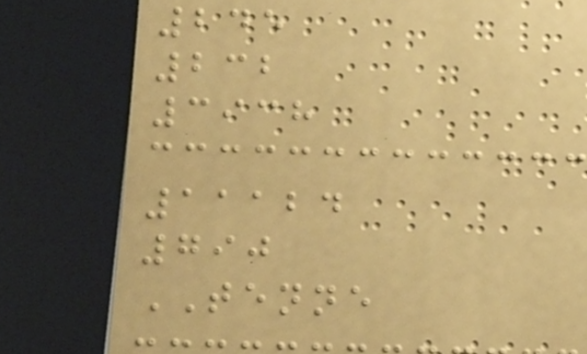245
232
3938
11124
790
TENNE
